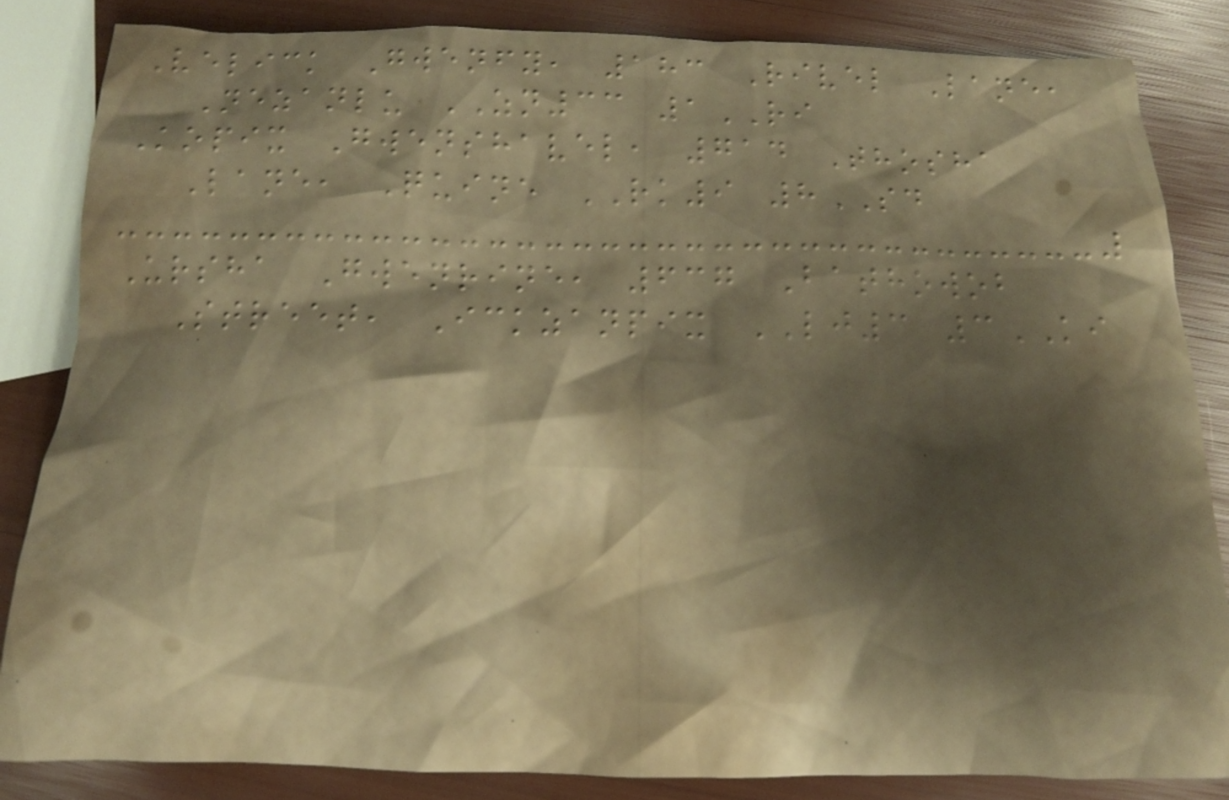Velick Gwenfy, 183 Rivel Lane,
Nezanlu ZN33 1RI
Kopix Gwenshavel, 714 Thosha
Lane, Quine RK9 8SD
Ursha Gwenrine, 637 Bathowob
Street, Ickzanpix LJ3 3KI
